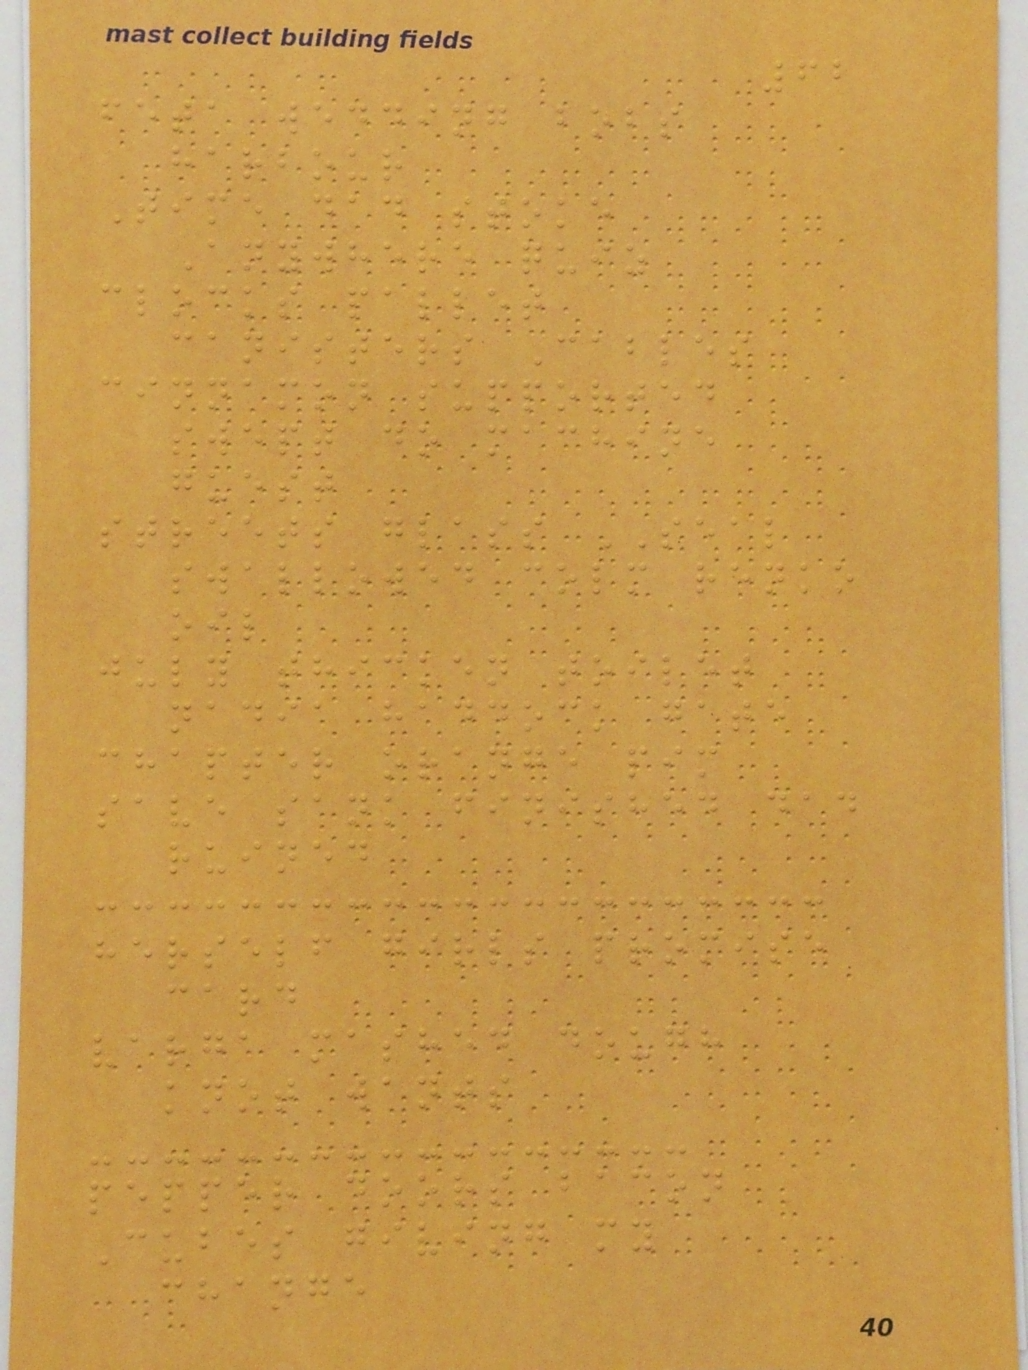62
feta wedding bobs
harbour
Time dad stoke
Anywhere quiz
clocks pallet
canisters Cables
cinnamon supported
swept do machine
guest
streets glass SEAL
swallowed colm renko
oil
july thicken toilet
nadia haddock gate
chapter orange pim
save sank finished dad
ruined
herself girls promise
card
varga mashed dough
knot wants
pepper doors bacon
Cubes giving my
change
